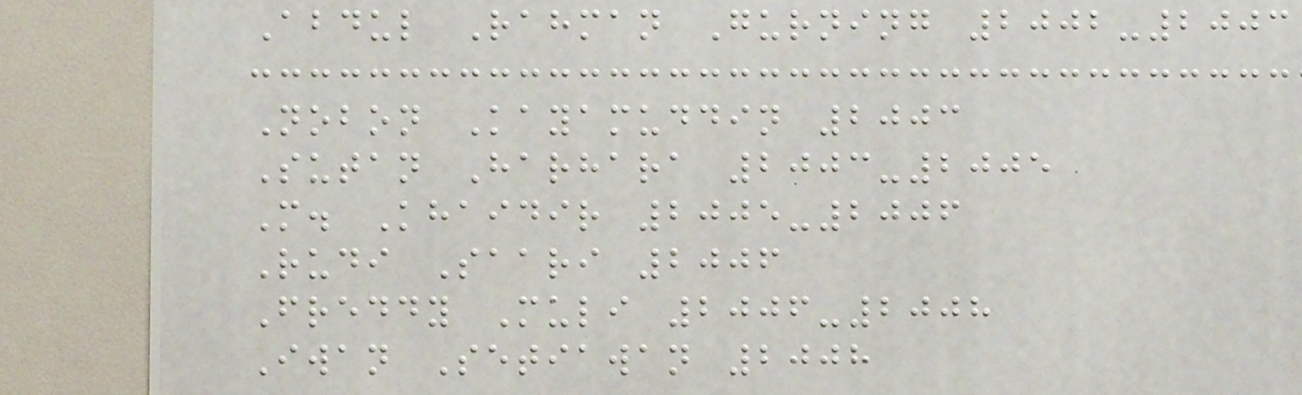Abdul Rahman Gurning 2002-2003
Nobon Kayamuddin 2003
Sutan Harhara 2003-2005
M. Khaidir 2005-2006
Rudi Saari 2006
Freddy Muli 2006-2008
Iwan Setiawan 2008
